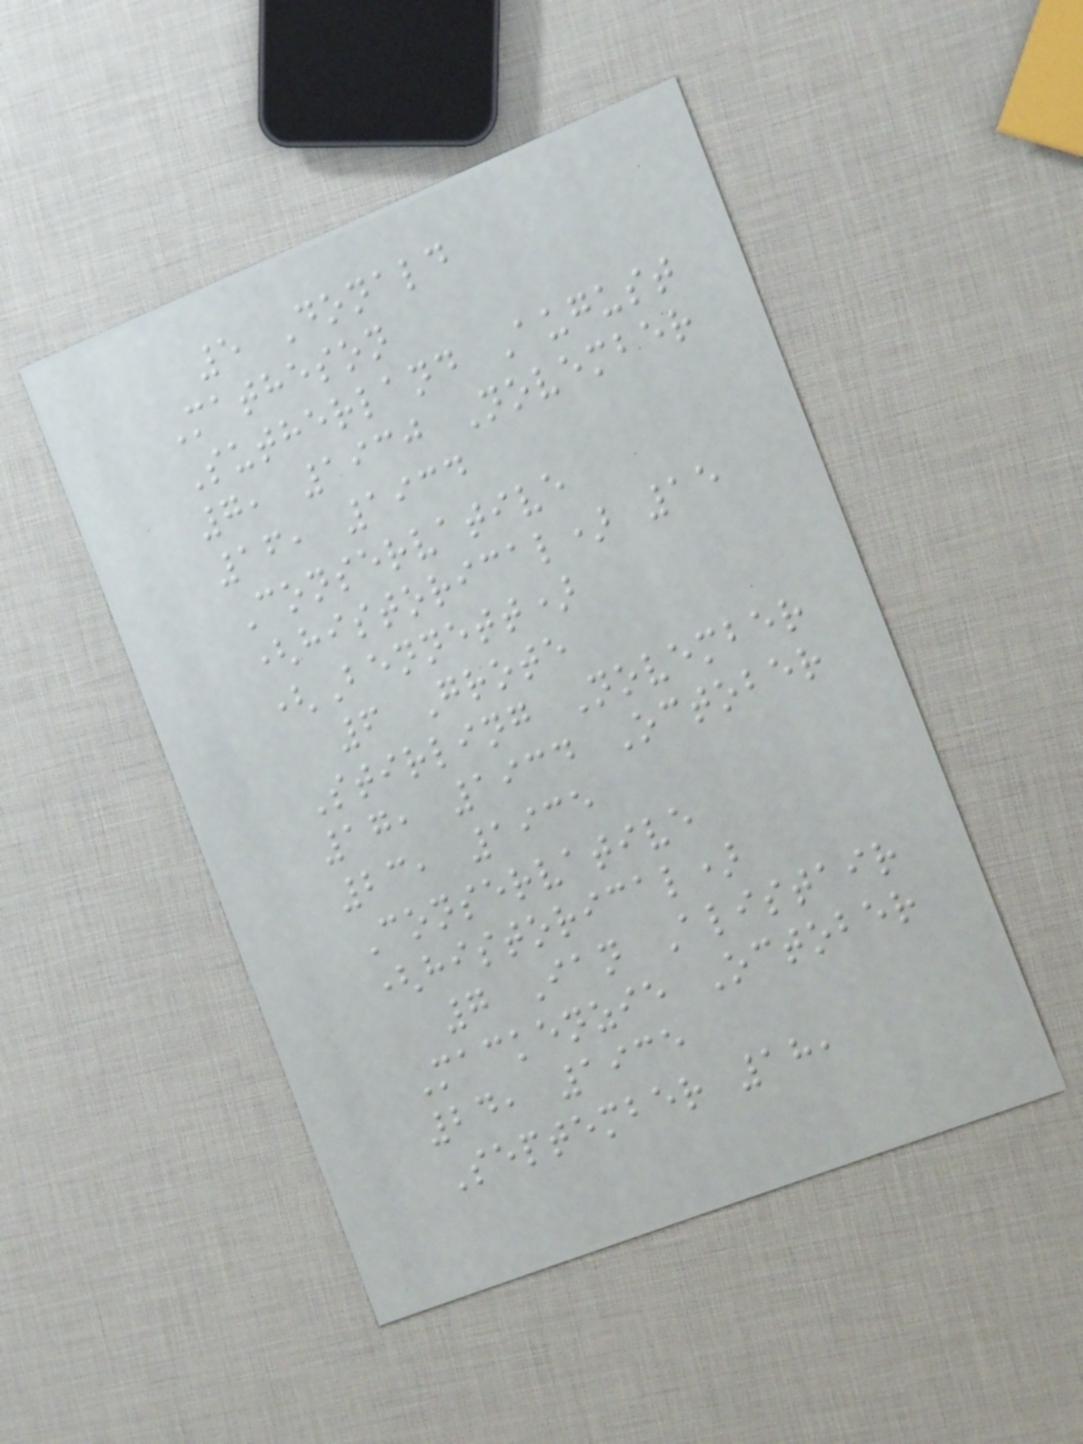5 Donald
Matheson
Sutherland August
7, 1930 November
16, 1934
Conservative
(historical) 15
(Bennett)
6 Grote
Stirling November
17, 1934 October
23, 1935
Conservative
(historical)
7 Ian Alistair
Mackenzie October
24, 1935
September 18,
